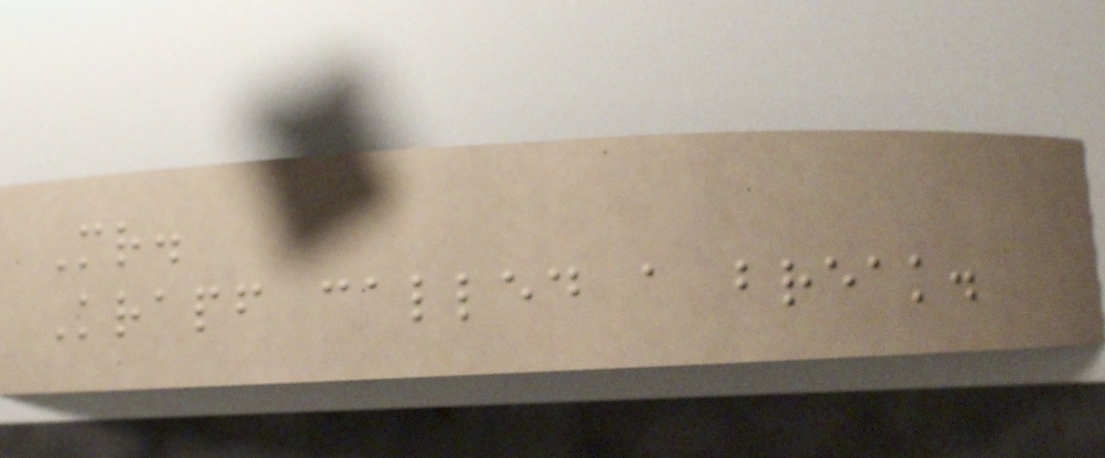Mr.
Krapf called a break.
